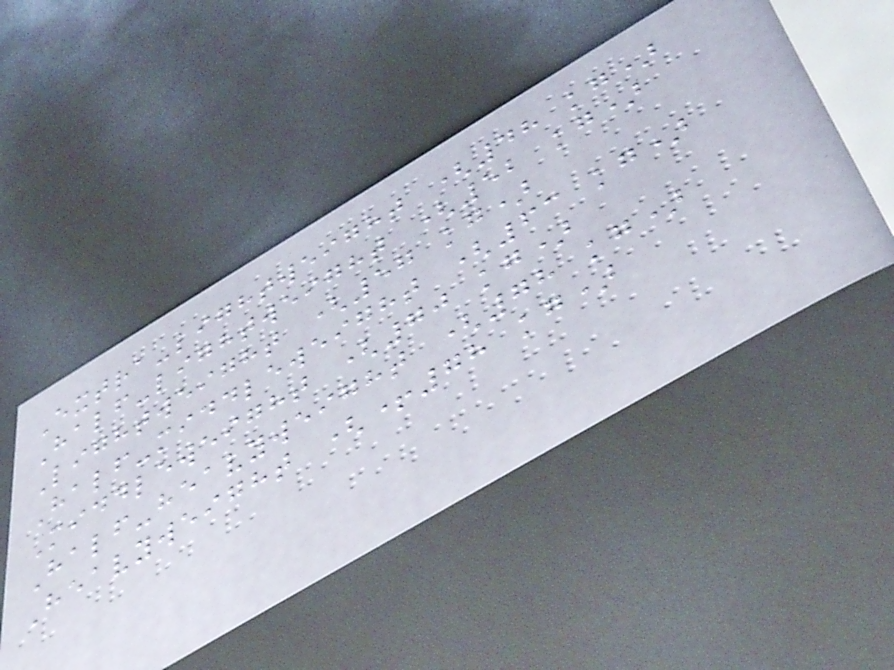Extra-lightweight (48 kg)
Half-lightweight (52 kg)
Lightweight (57 kg)
Half-middleweight (63 kg)
Middleweight (70 kg)
Half-heavyweight (78 kg)
Heavyweight (+78 kg)
